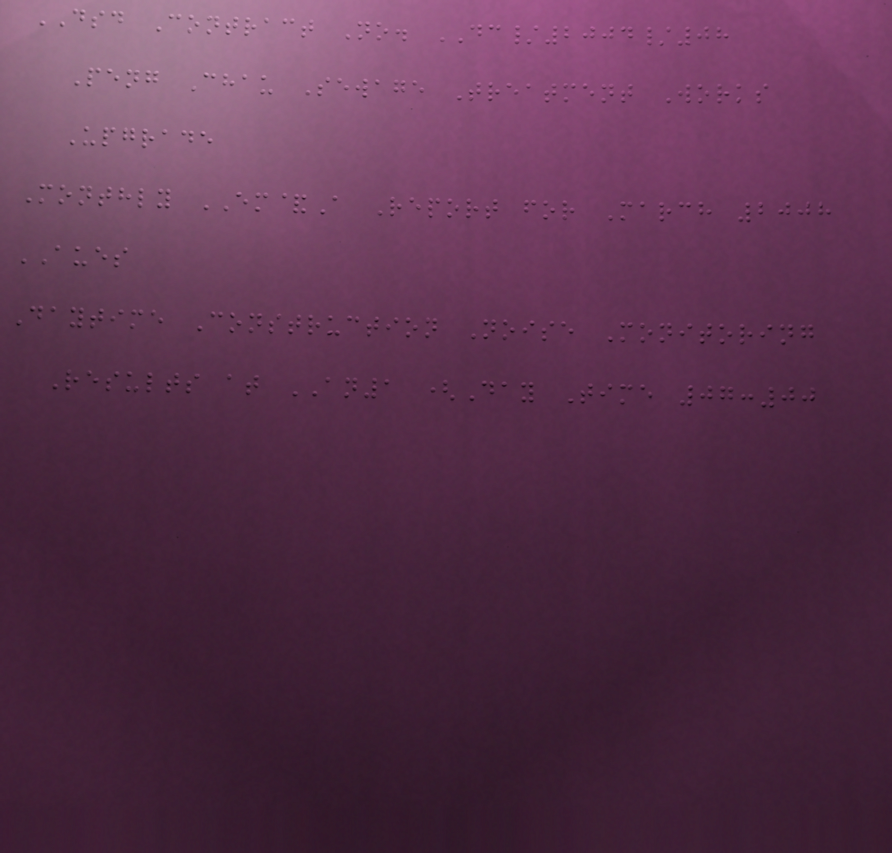DSD Contract No. DC/2004/08
Peng Chau Sewage Treatment Works
Upgrade
Monthly EM&A Report for March 2008
AUES
Daytime Construction Noise Monitoring
Results at AN1 (Day Time 07:00
